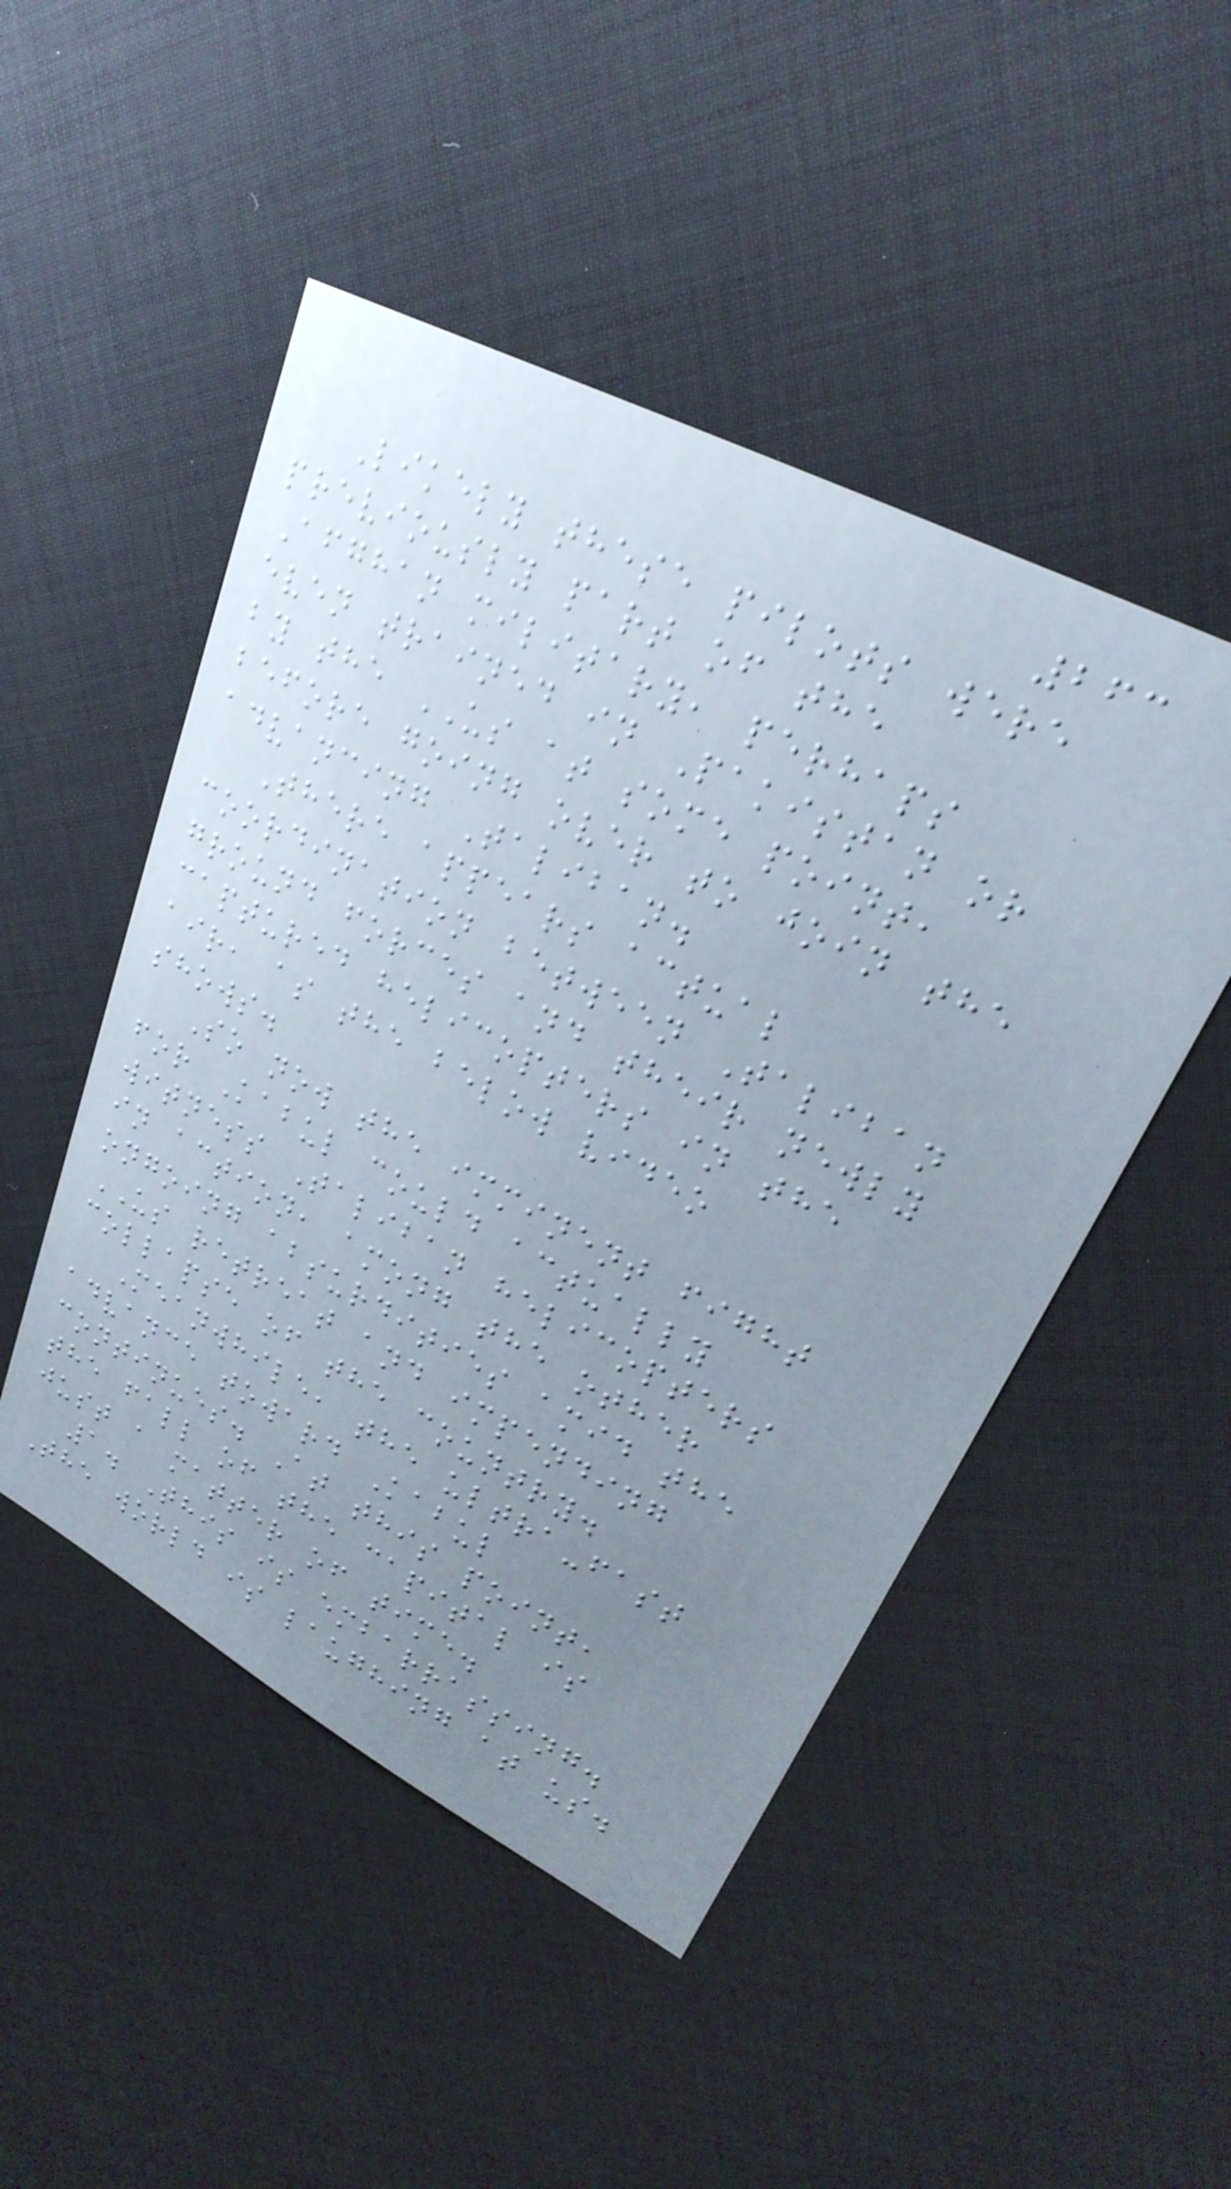263
Likely these pilots were
previously part of the
Afghan military, perhaps
even trained in Pakistan or
by the US at some point,
before going over to join the
advancing Taliban.
There appears actual
coordination between Taliban
ground forces and their newly
captured helicopters in the
air, as the below video
shows.
So now the imminent fight
for Kabul could actually
witness Taliban helicopters
in action, among the other
ongoing absurdities amid the
US retreat and impending
collapse of the country.
Meanwhile, the ultra-fast
advance toward Kabul
continues. At this point,
the fall of the capital is
just a matter of time.
1. This is embarrassing.
The world is laughing at us.
